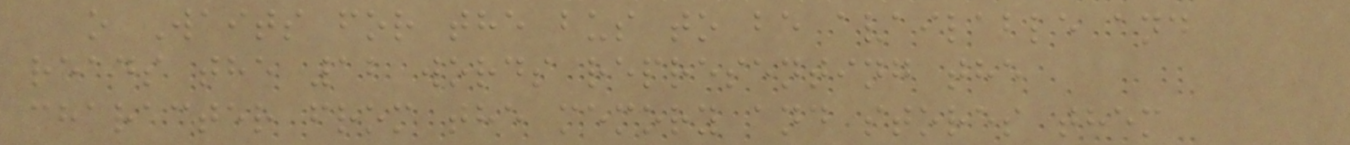o Waits for the bus to be available and
reads the 12 words representing the
character from the memory and stores them
